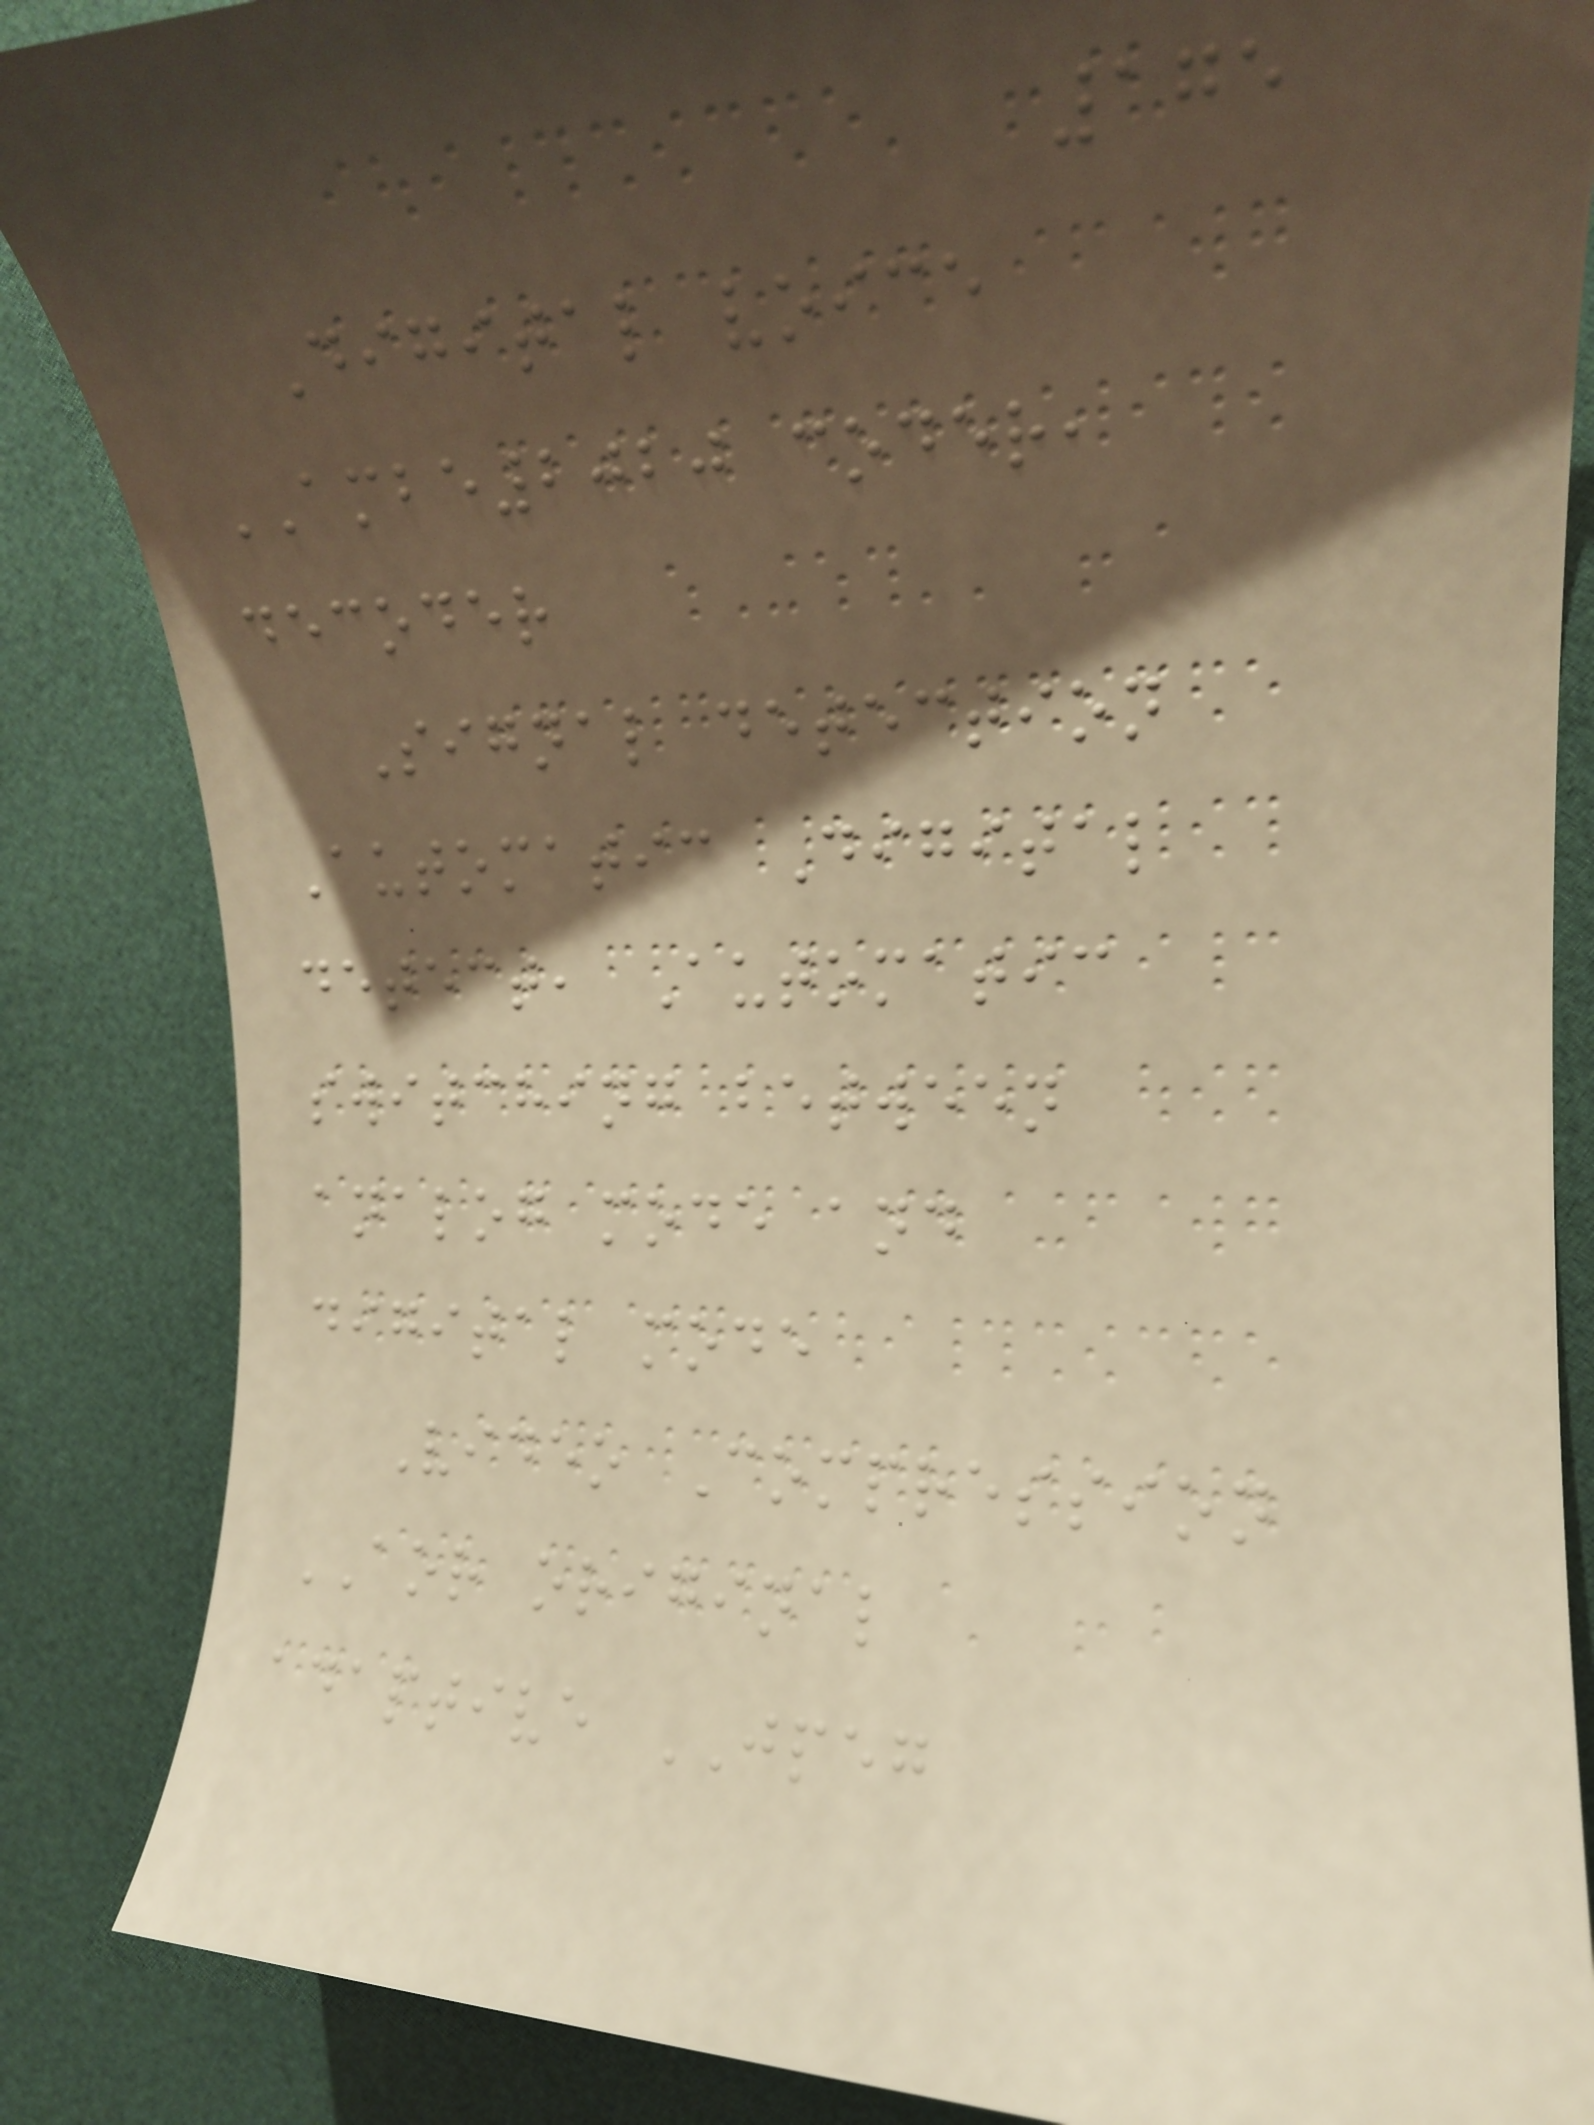175
Digital voice
AMBE2020 coder,
decoder
Signal detection
Automatic Digital
detect, Automatic
switching between
analog mode and
digital mode
Video Compression
AOR original
adaptive JPEG
